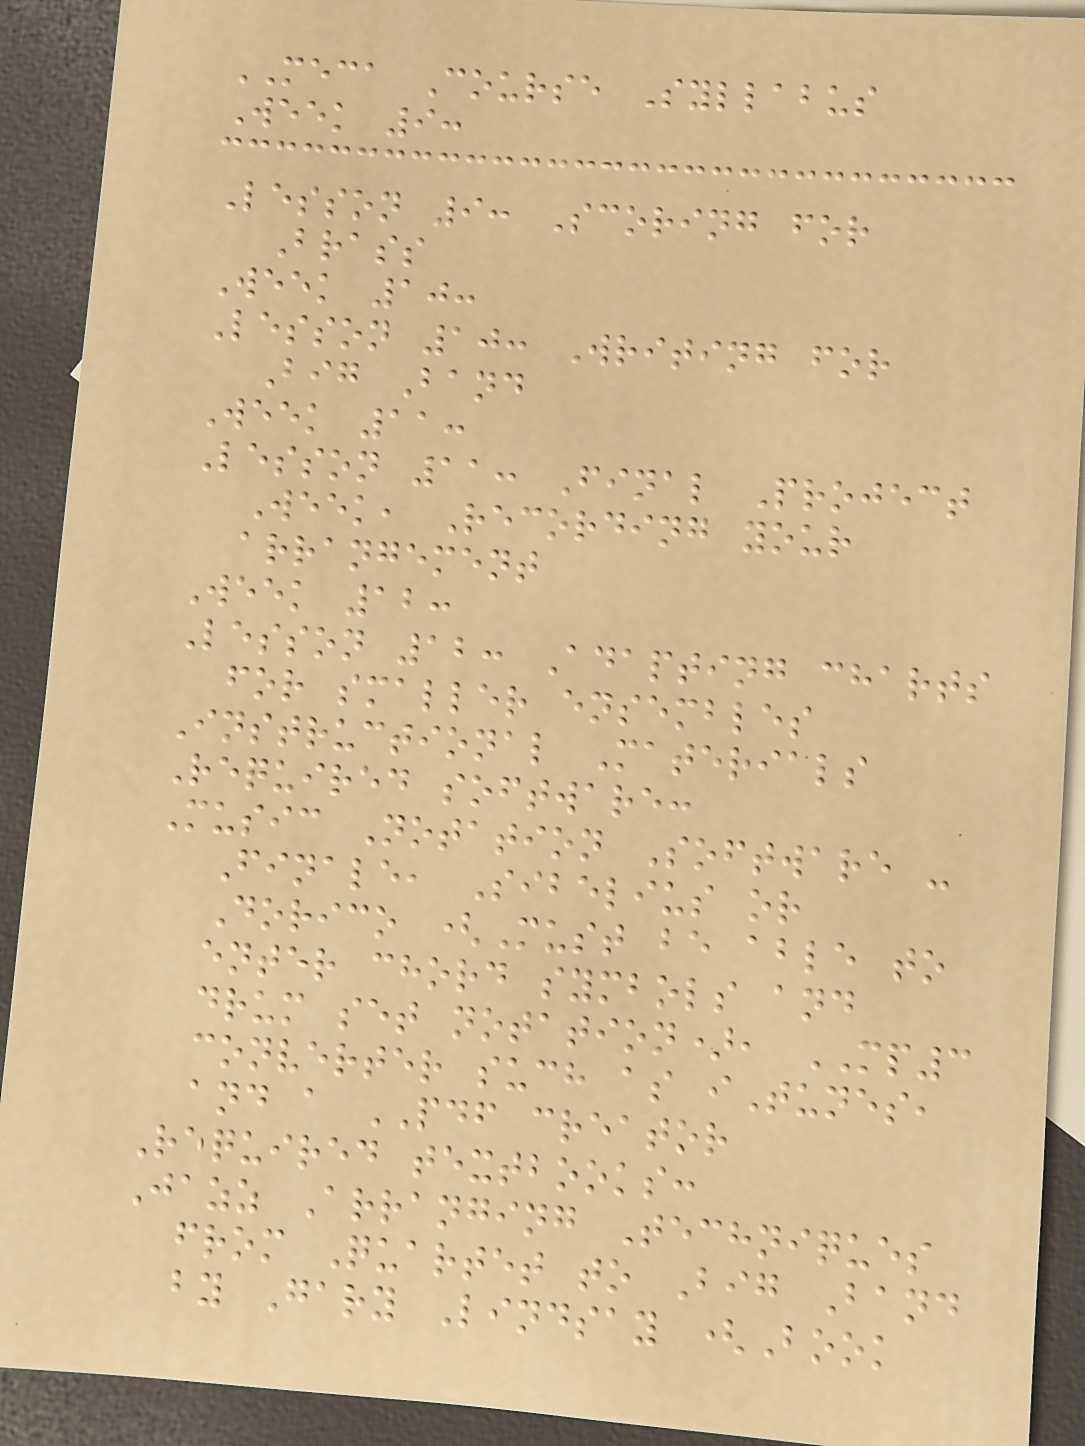MECA Course Syllabus
Week 9:
Lesson 9: Scoring for
Brass
Week 10:
Lesson 10: Writing for
Big Band
Week 11:
Lesson 11: Final Project
Week, Recording your
arrangement
Week 12:
Lesson 12: Adapting charts
for smaller ensembles
Instructional Materials
Required software:
Music Notation Software -
Finale, Sibelius or
Dorico (Must be able to
enter chord symbols and
drum set notation), MP3
converter such as iTunes,
and a PDF creator
Required textbooks:
Jazz Arranging Techniques
from Quartet to Big Band
by Gary Lindsay (Book
